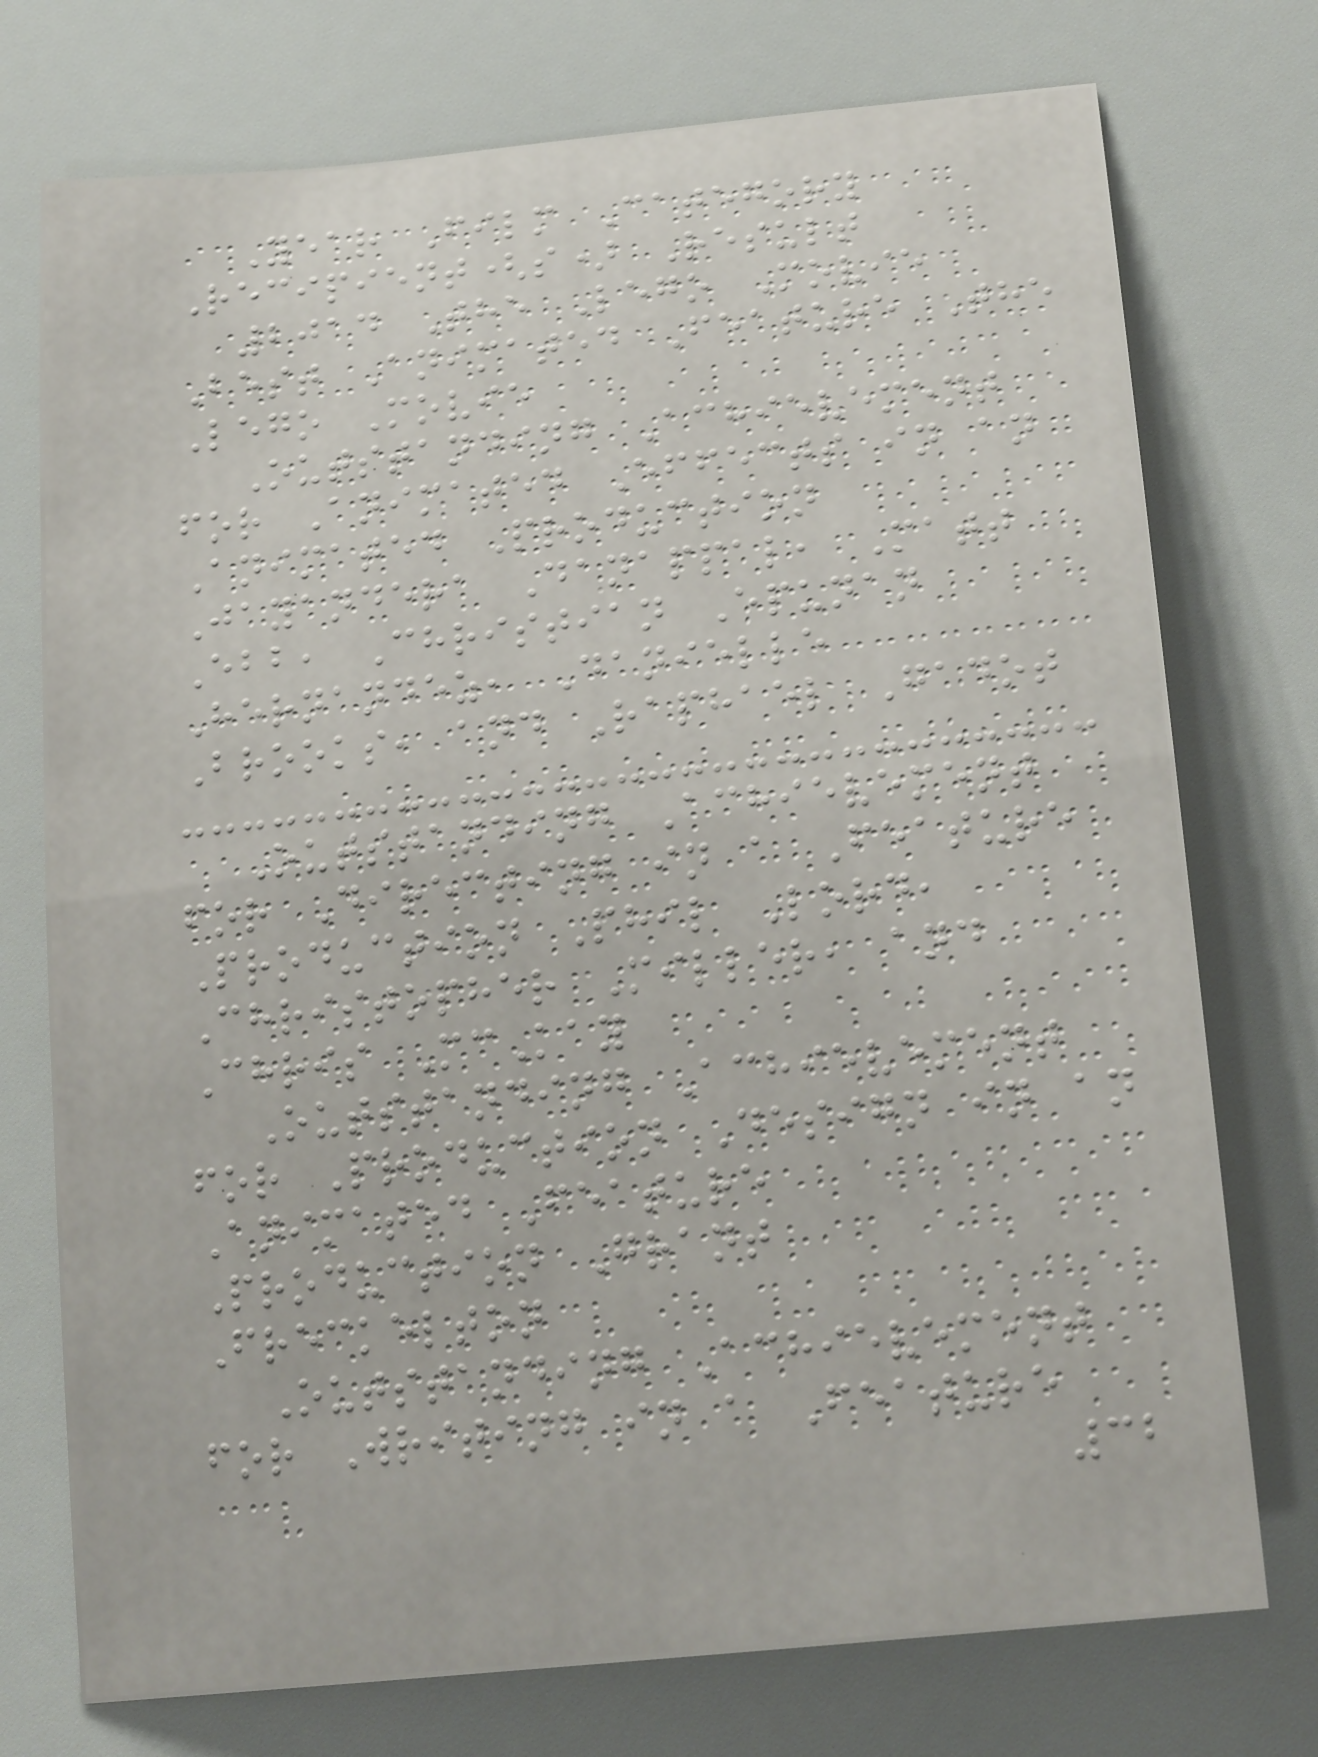Year Film Category
Recipient(s) Result
2014 The Lego Movie
Best Animated Feature The
Lego Movie
Outstanding Achievement
for Animated Effects in an
Animated Production
Jayandera Danappal, Matt
Ebb, Christian Epunan
Hernandez, Danielle
Brooks, and Raphael Gadot
Outstanding Achievement
for Directing in a Feature
Production Phil Lord,
Christopher Miller, and
Chris McKay
Outstanding Achievement
for Production Design in an
Animated Feature
Production Grant
Freckelton
Outstanding Achievement
for Writing in a Feature
32
